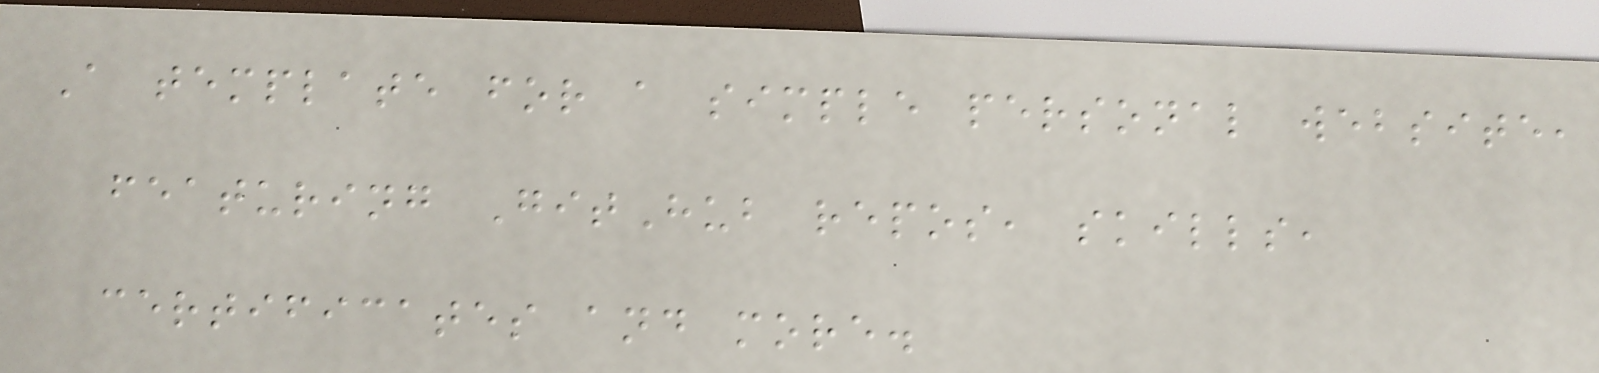A template for a simple personal website,
featuring GitHub repos, skills,
certificates and more.
